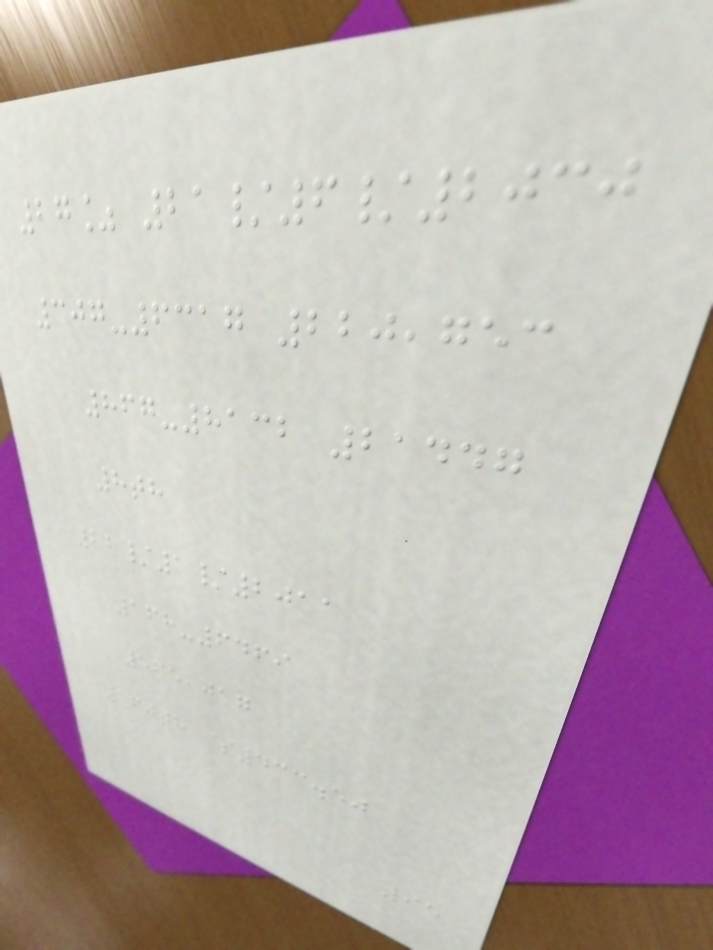27% 21/6/2030
307-6317 220,753
867-8132 21447
8th
22/1/2011
168-6469
565,017
160th $433.50
95
